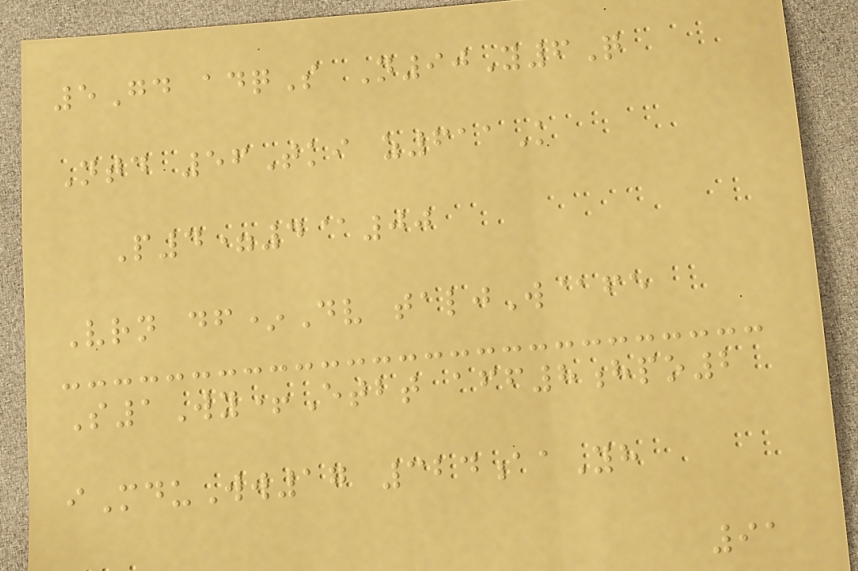5Gd adqS N90Y6Q
Ntd 56Tki z611K
P4=4@00
Vrn df*Dv taljW@fe
S1Wy+Etbt aff8hpo2
iMduWw17 324aaYh
91
